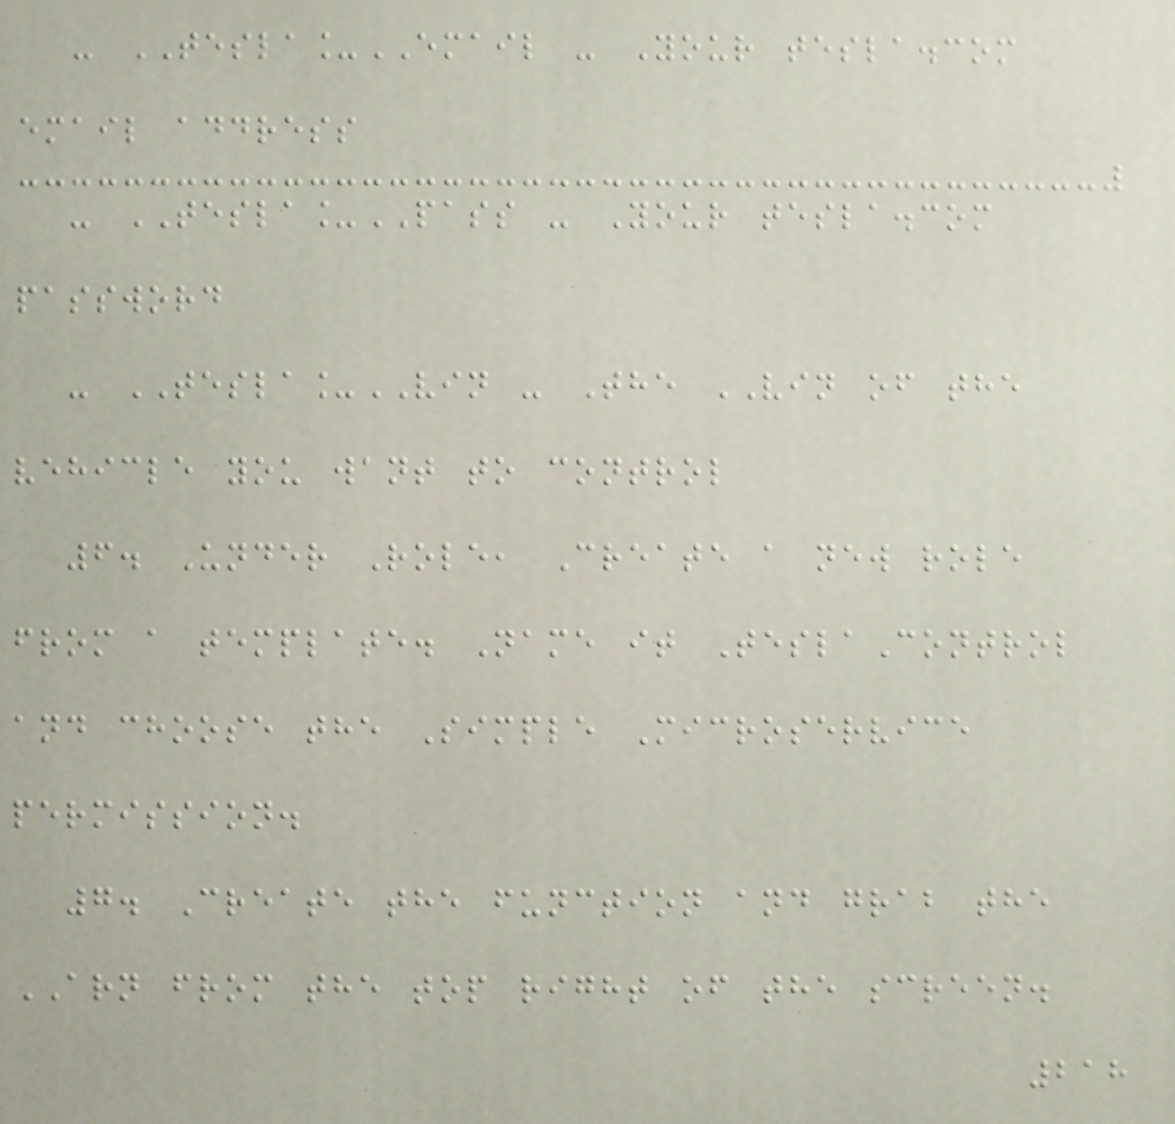- TESLA_EMAIL - Your tesla.com
email address
- TESLA_PASS - Your tesla.com
password
- TESLA_VIN - The VIN of the
vehicle you want to control
6. Under Role, Create a new role
from a template. Name it TeslaControl
and choose the Simple Microservice
permission.
7. Create the function and grab the
ARN from the top right of the screen.
218
